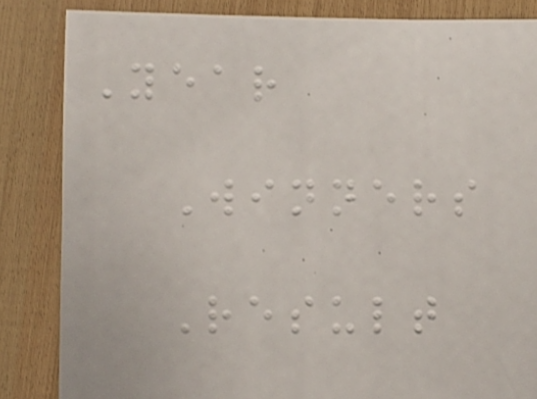Year
Winners
Result
